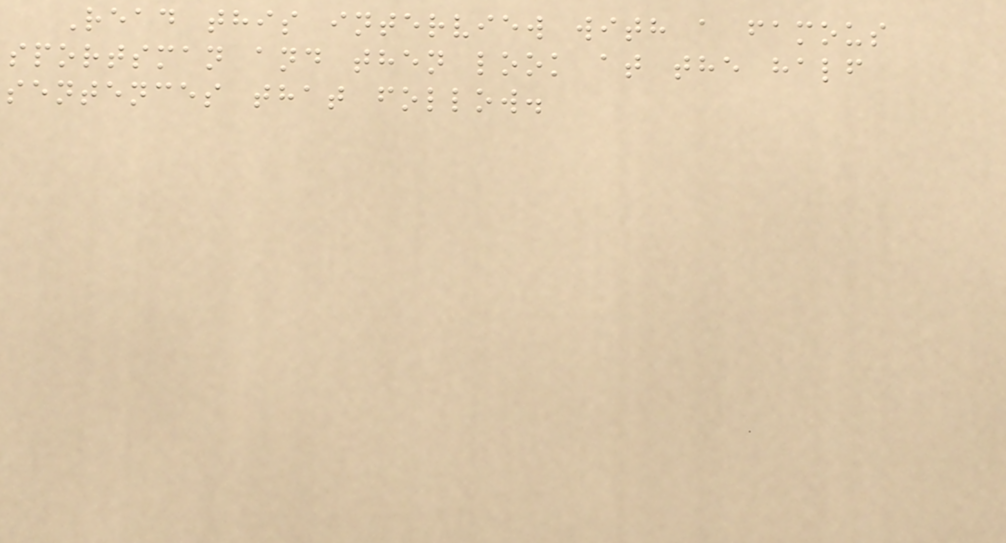Read this interview with a famous
sportsman and then look at the half
sentences that follow.
